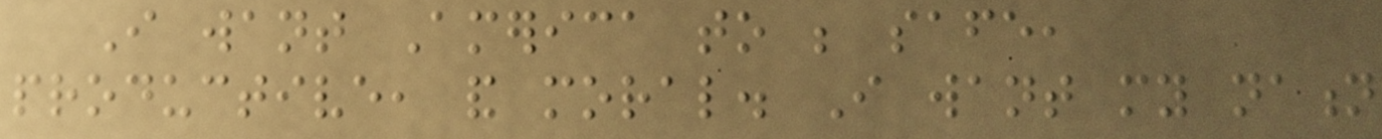I want America to be safe,
productive, and moral. I want my nation
